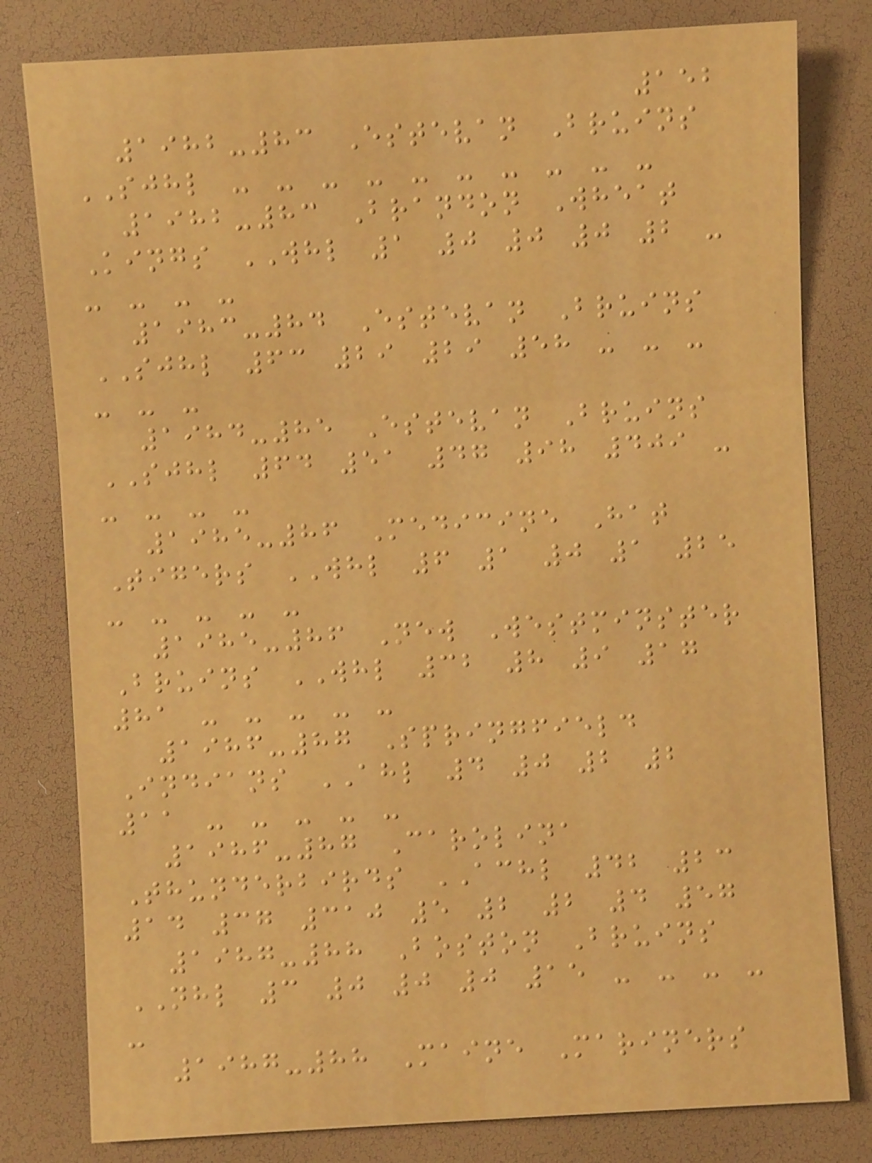152
1982-83 Estevan Bruins
SJHL - - - - - - - - - -
1982-83 Brandon Wheat
Kings WHL 1 0 0 0 2 -
- - - -
1983-84 Estevan Bruins
SJHL 63 29 29 58 - - -
- - -
1984-85 Estevan Bruins
SJHL 64 51 47 98 409 -
- - - -
1985-86 Medicine Hat
Tigers WHL 6 1 0 1 25
- - - - -
1985-86 New Westminster
Bruins WHL 32 8 9 17
81 - - - - -
1986-87 Springfield
Indians AHL 4 0 2 2
11 - - - - -
1986-87 Carolina
Thunderbirds ACHL 42 23
14 37 310 5 2 2 4 57
1987-88 Boston Bruins
NHL 3 0 0 0 15 - - - -
-
1987-88 Maine Mariners
